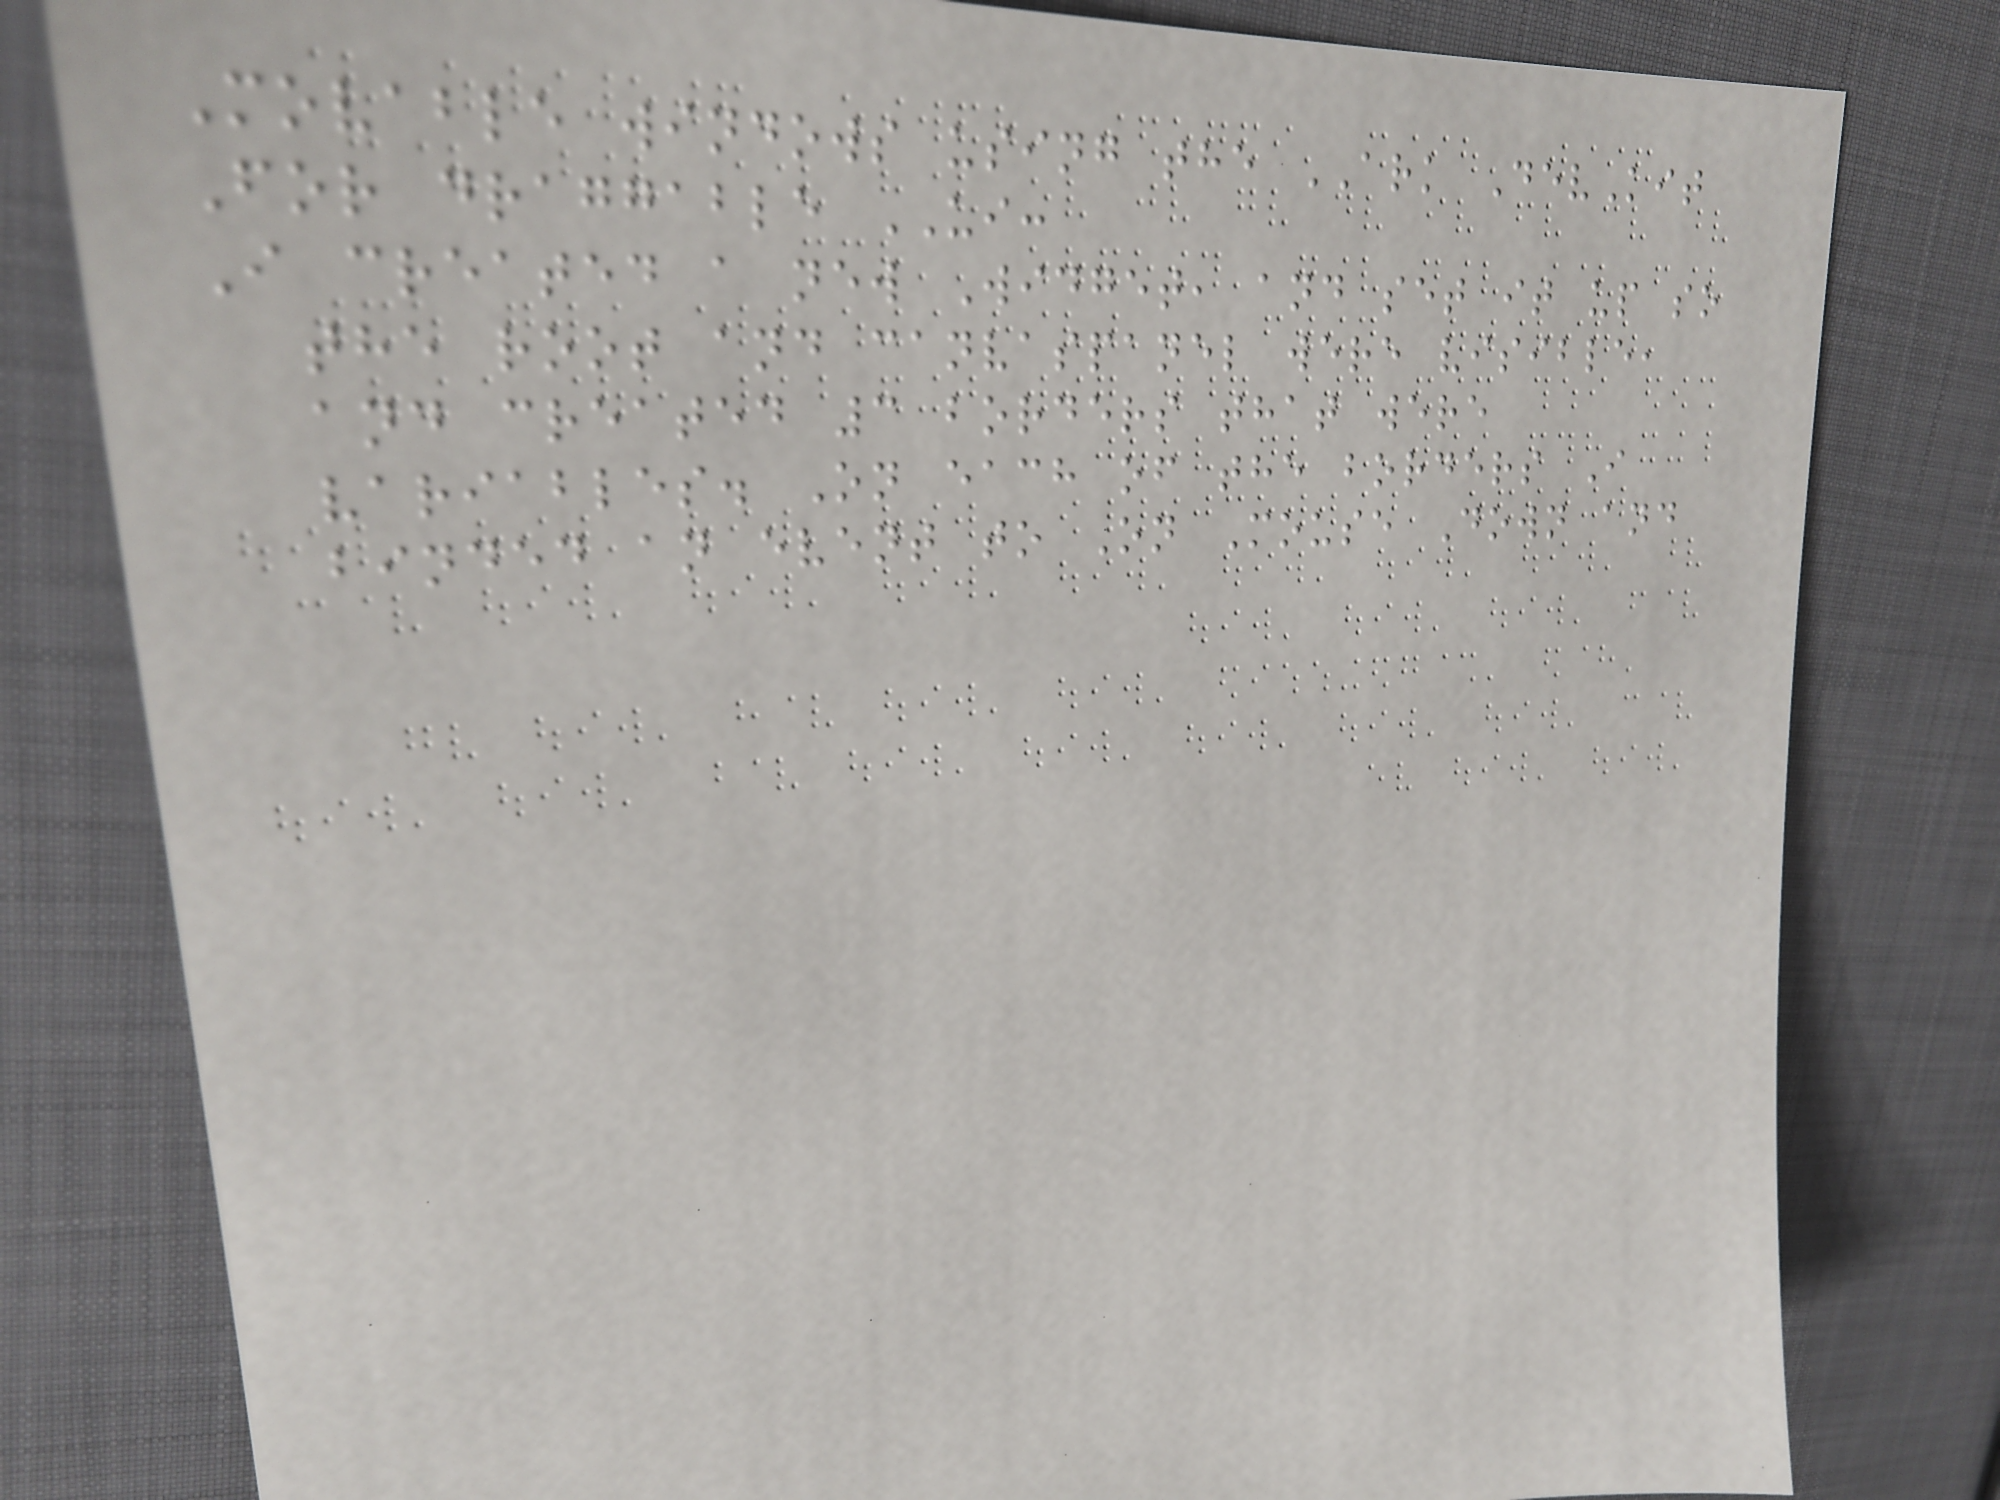Movable windows using the ARK DevKit
For draggable UI:
I created a new Widget, and set it up so
the root and canvaspanel were visible,
and created 3 borders that were
variables. On each of the borders I
binded an event to On Mouse Down and
